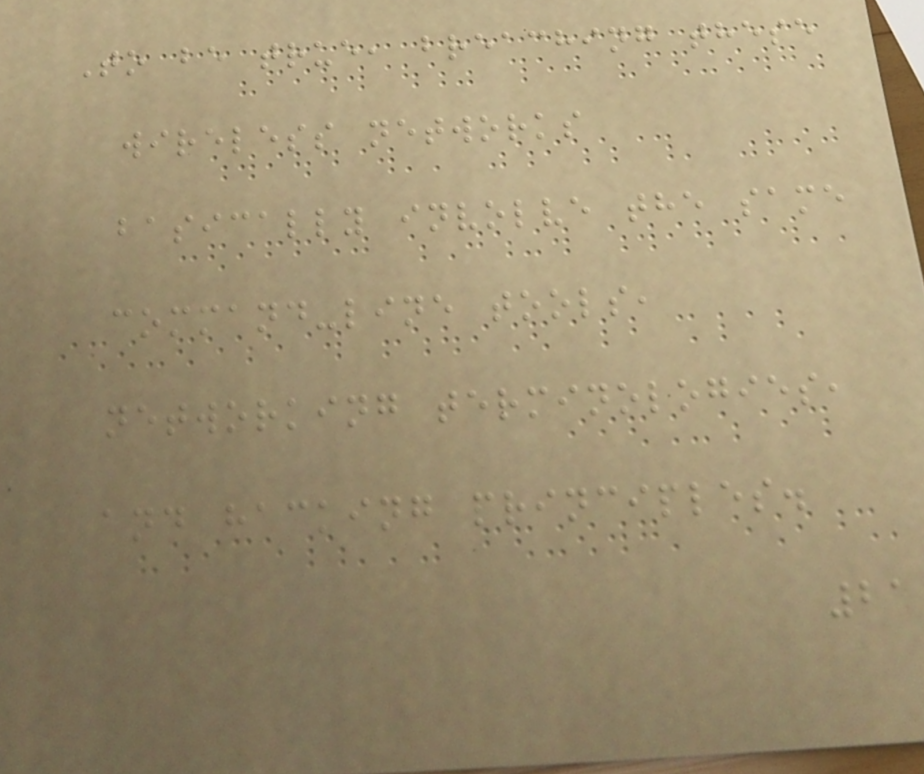To be true, breaching these
wireless networks
basically involve the same
command-line tools,
networking terminologies,
and hacking principles.
21
